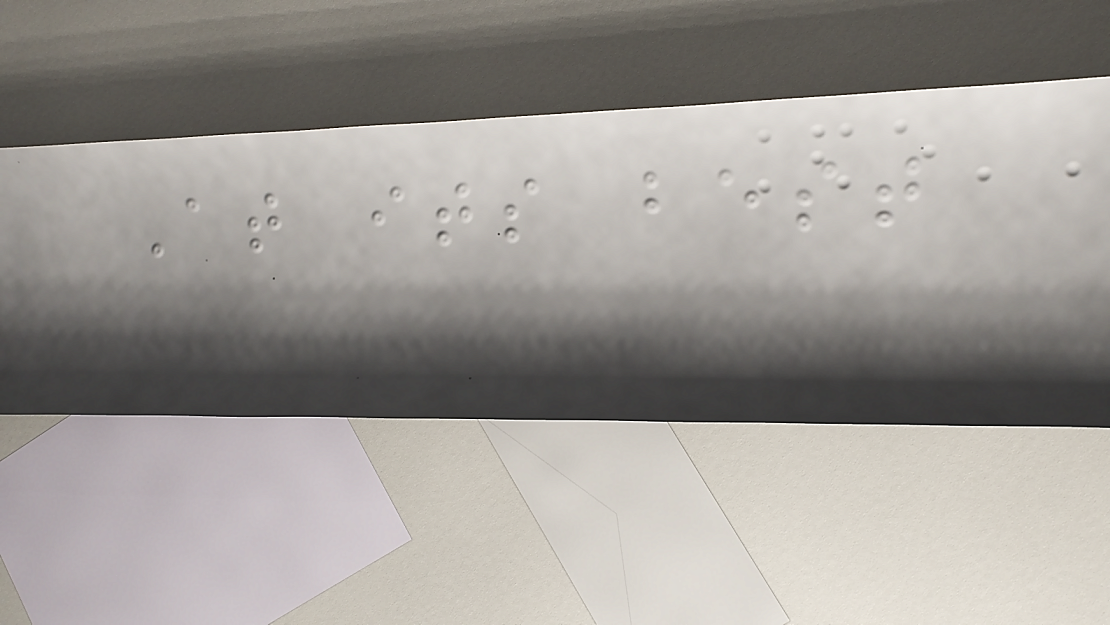At its best
